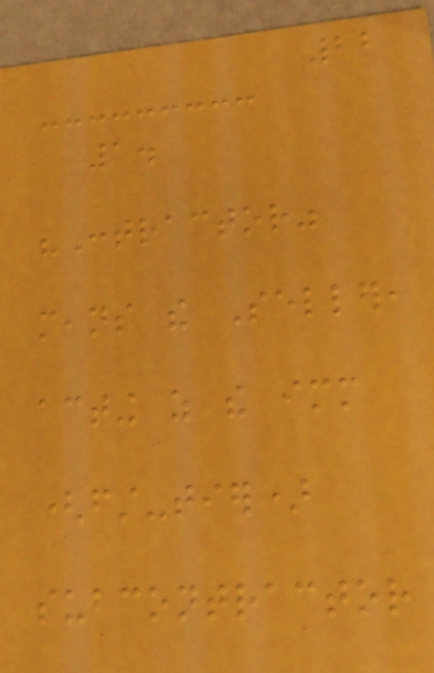22
1.
"Contractor"
means the Seller,
acting as the immediate
(first-tier)
subcontractor
